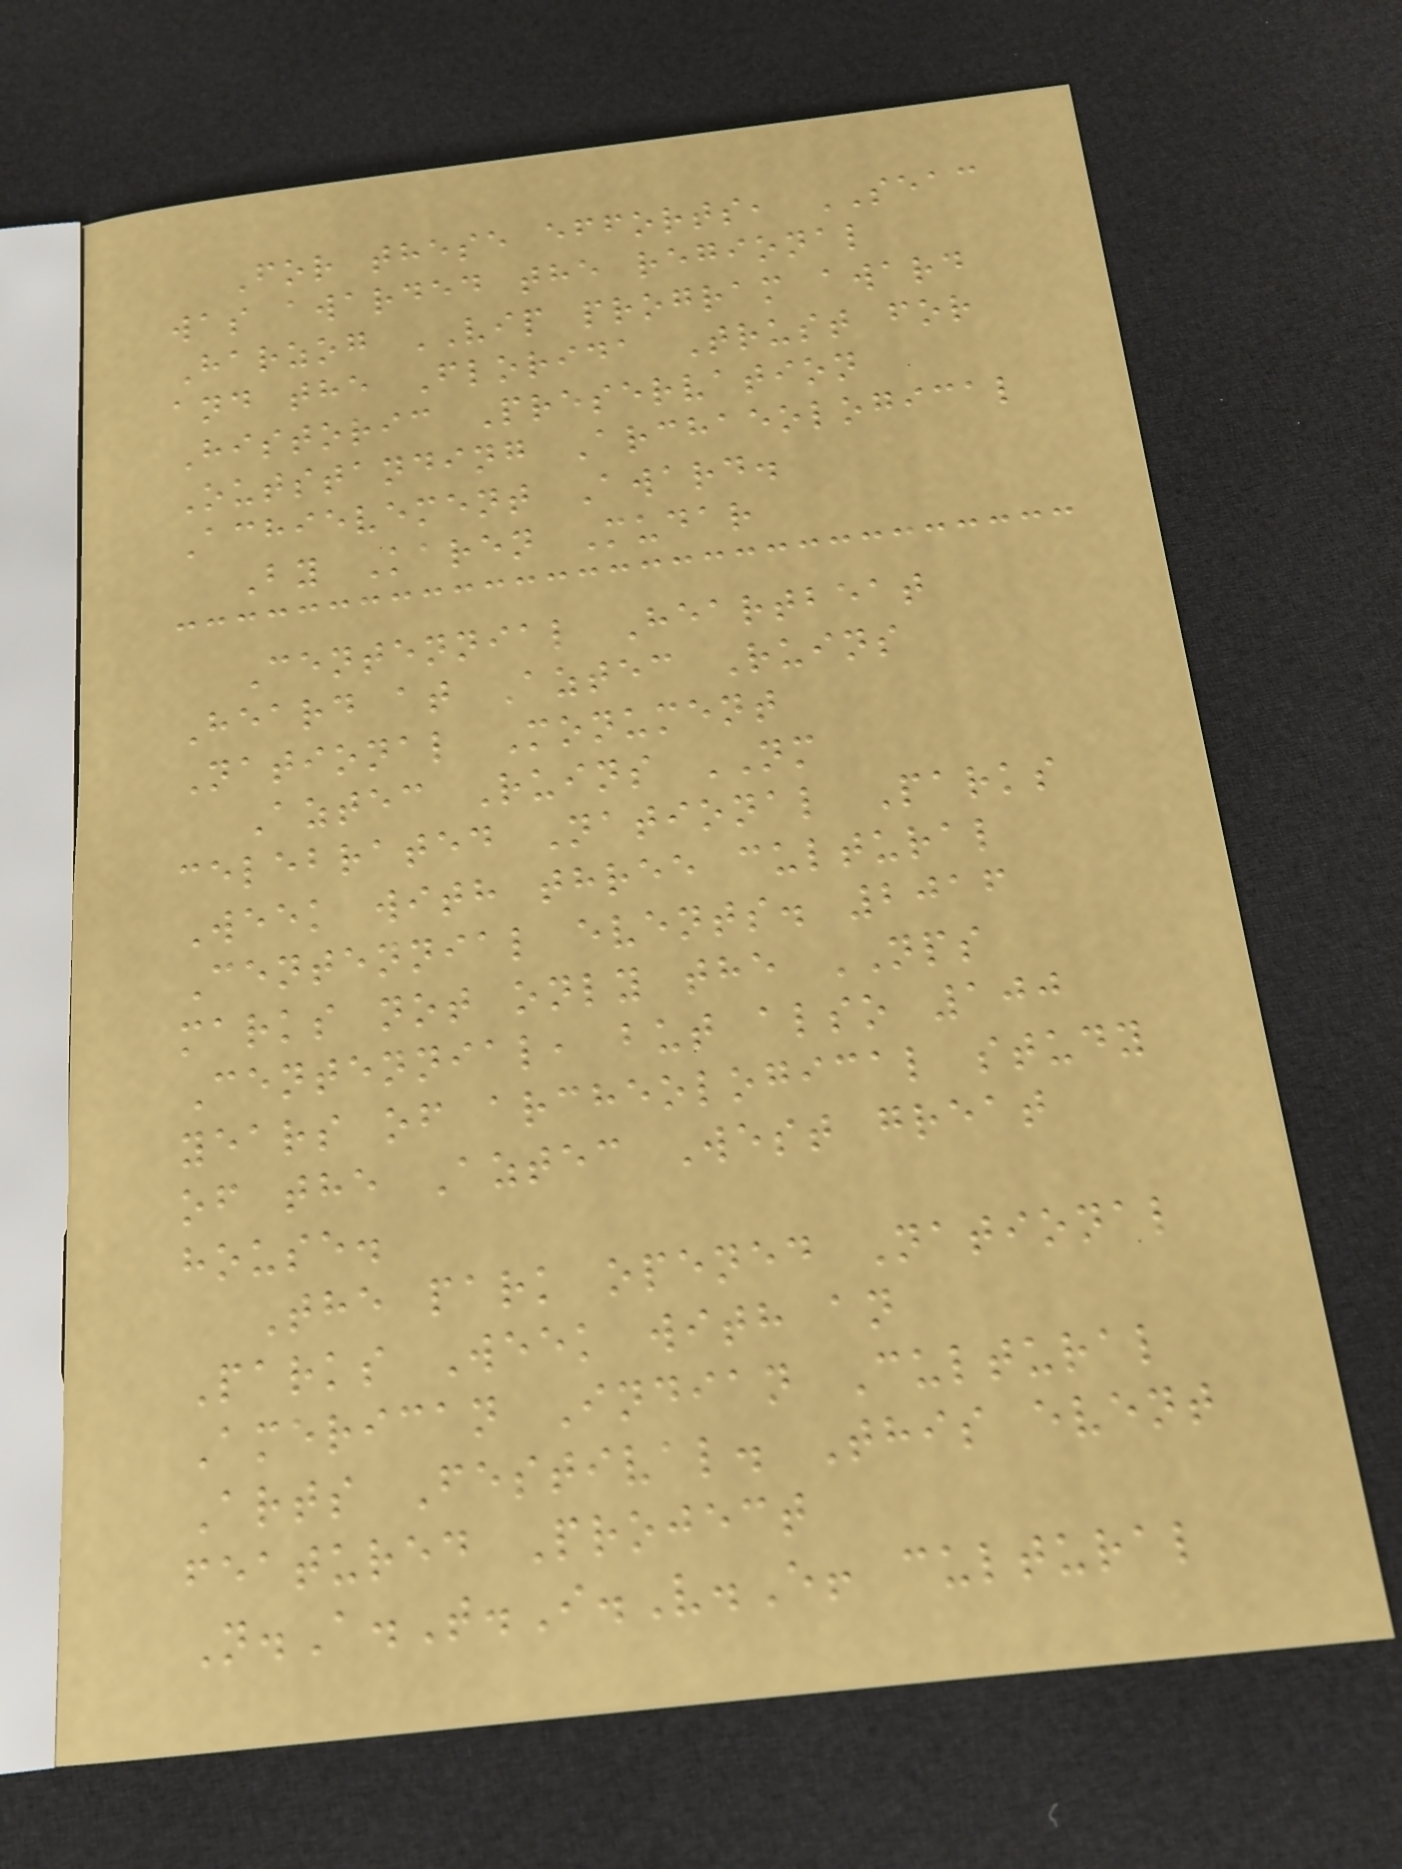For these efforts, SEAC
was awarded the regional
Harzog VIP program award
and the Florida Trust for
Historic Preservation
Outstanding Archaeological
Achievement Award.
By Karen Mudar
Centennial Heartbeat
Heard at Aztec Ruins
National Monument
Aztec Ruins NM
celebrated National Parks
Week with three cultural
Centennial events. 2016
marks not only the NPS
Centennial, but also 100
years of archeological study
of the Aztec West great
house.
The park opened National
Parks Week with an
American Indian Cultural
Arts Festival. This event
featured Project
N.A.T.I.V.E! cultural
